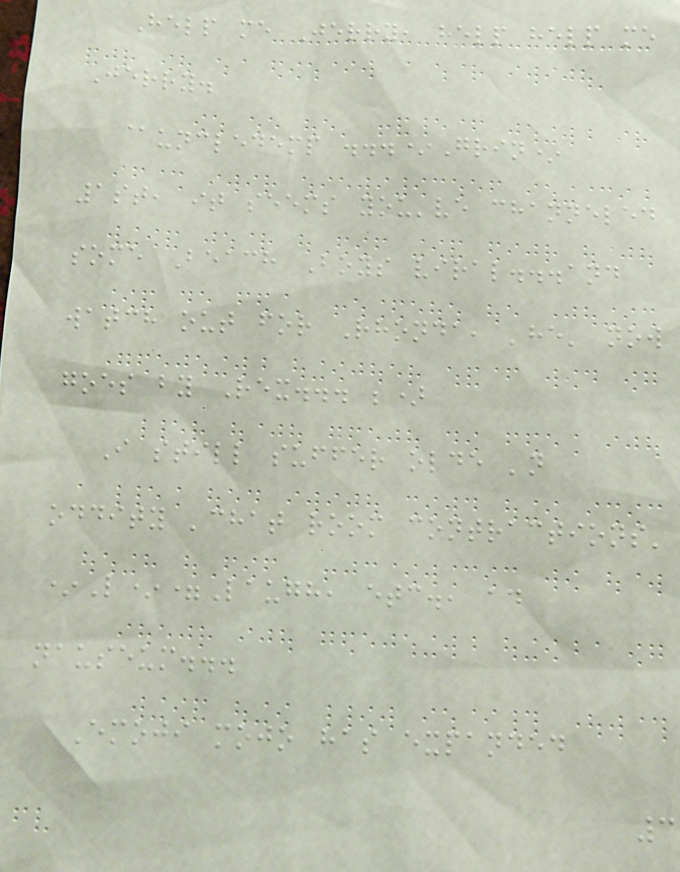Help me Jerry, help help me
Jerry.
@uncledemp ...*Grin*
1st, it seems you've channeled
some Beach Boys viral...and
watch out for Rhonda, 'he' now
goes by Rex... ;)
I still suffer olde 'n
oddity 'chat room contractions'
*L*=Laugh, etc., ad
nauseum...
Emoji mojo has expanded
3
